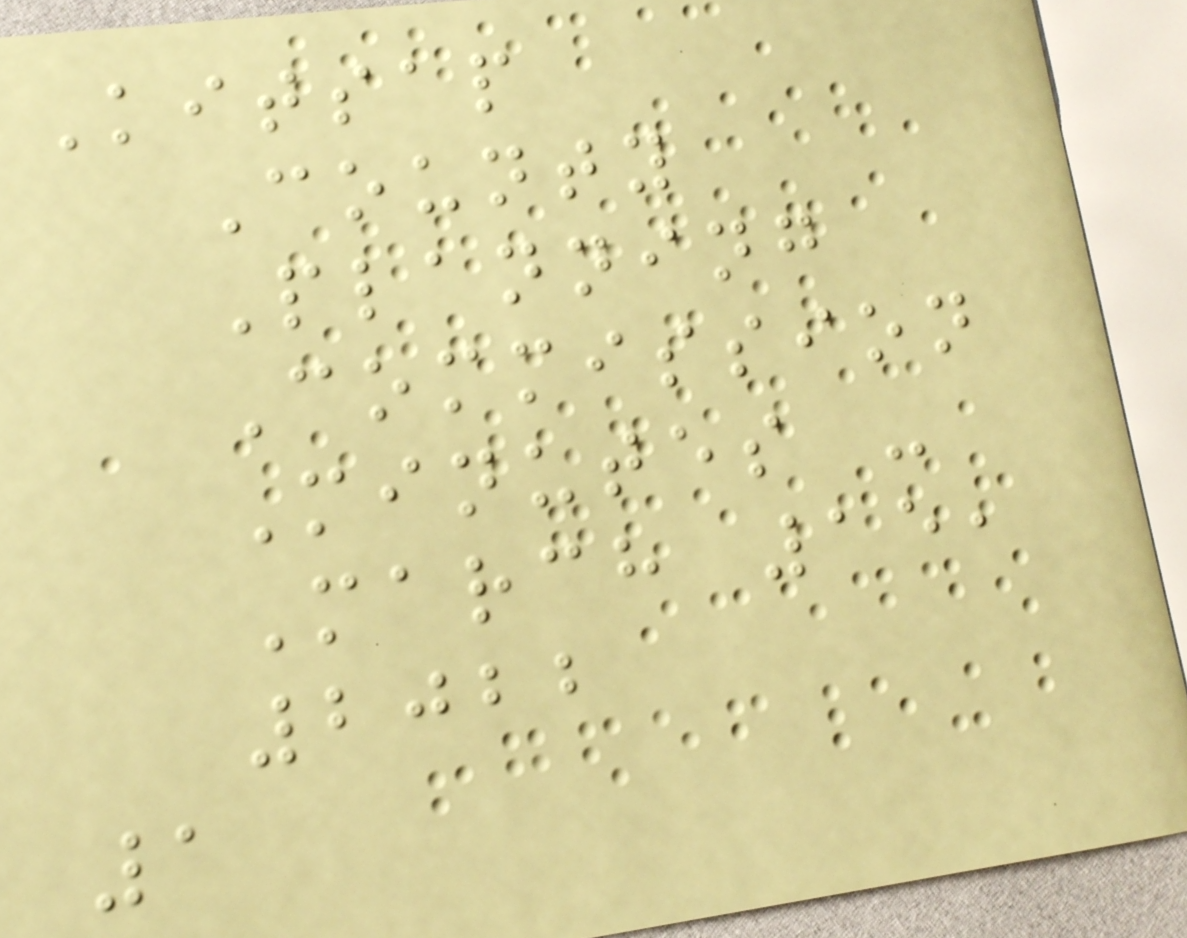Kitsap
County
Planning
Commission
Minutes -
March 15,
2022
1
